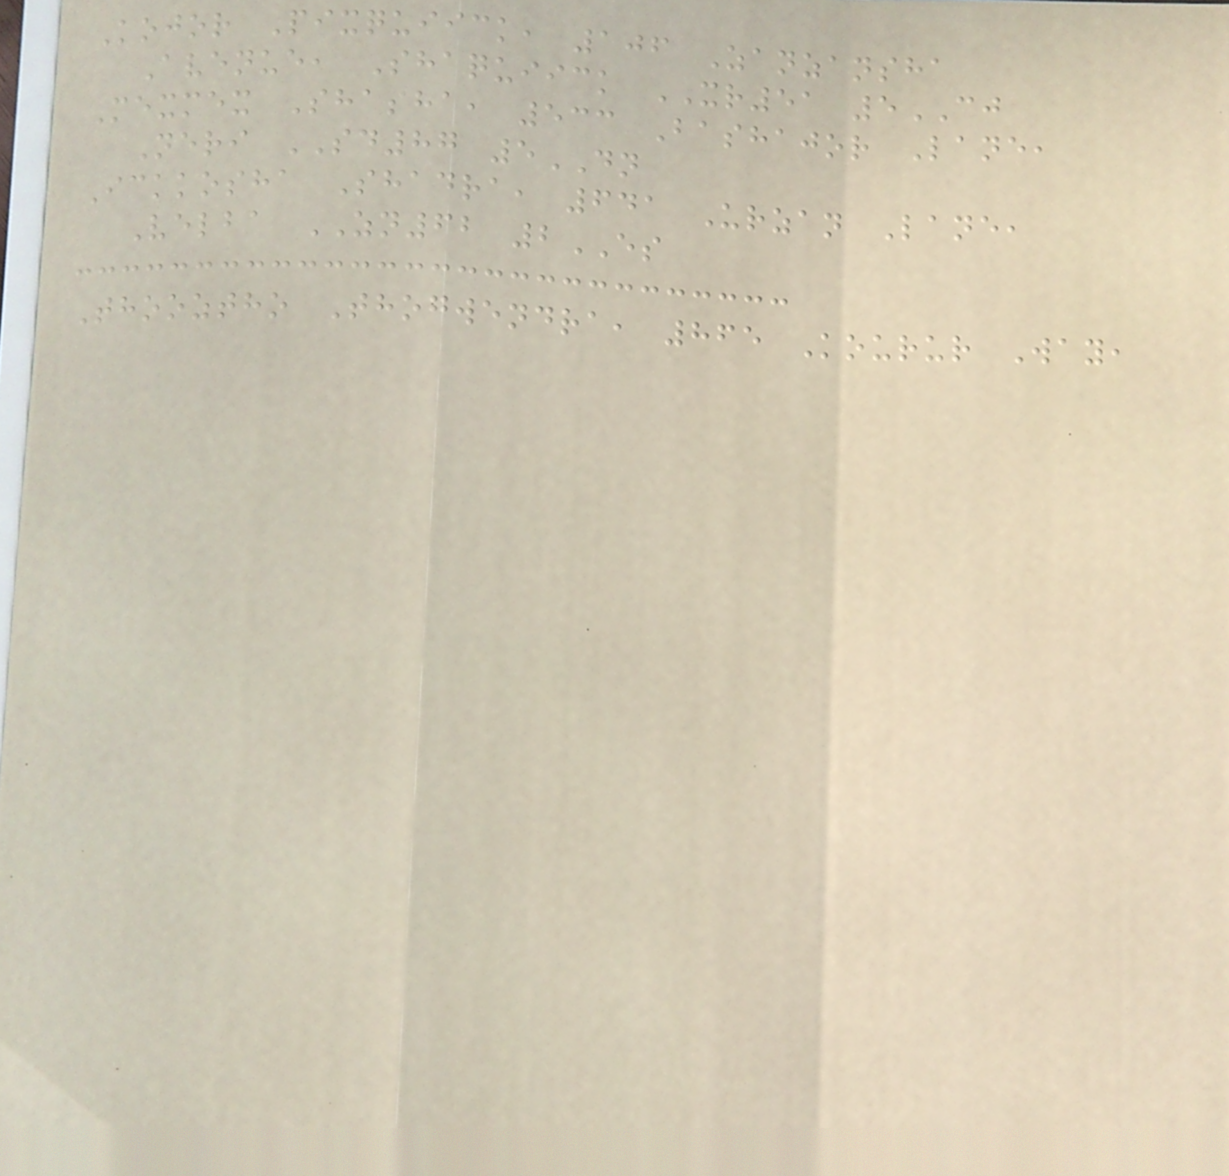Kojor Pixquiick, 106 Zanzansha
Avenue, Shaquiick XR51 5CJ
Mexmex Shasha, 533 Bashajor Lane,
Neri SD87 5DN
Ickkosha Shadra, 641 Urzan Lane,
Velba ZN62 2ES
Thooztho Thogwendra, 865 Kourur Way,
